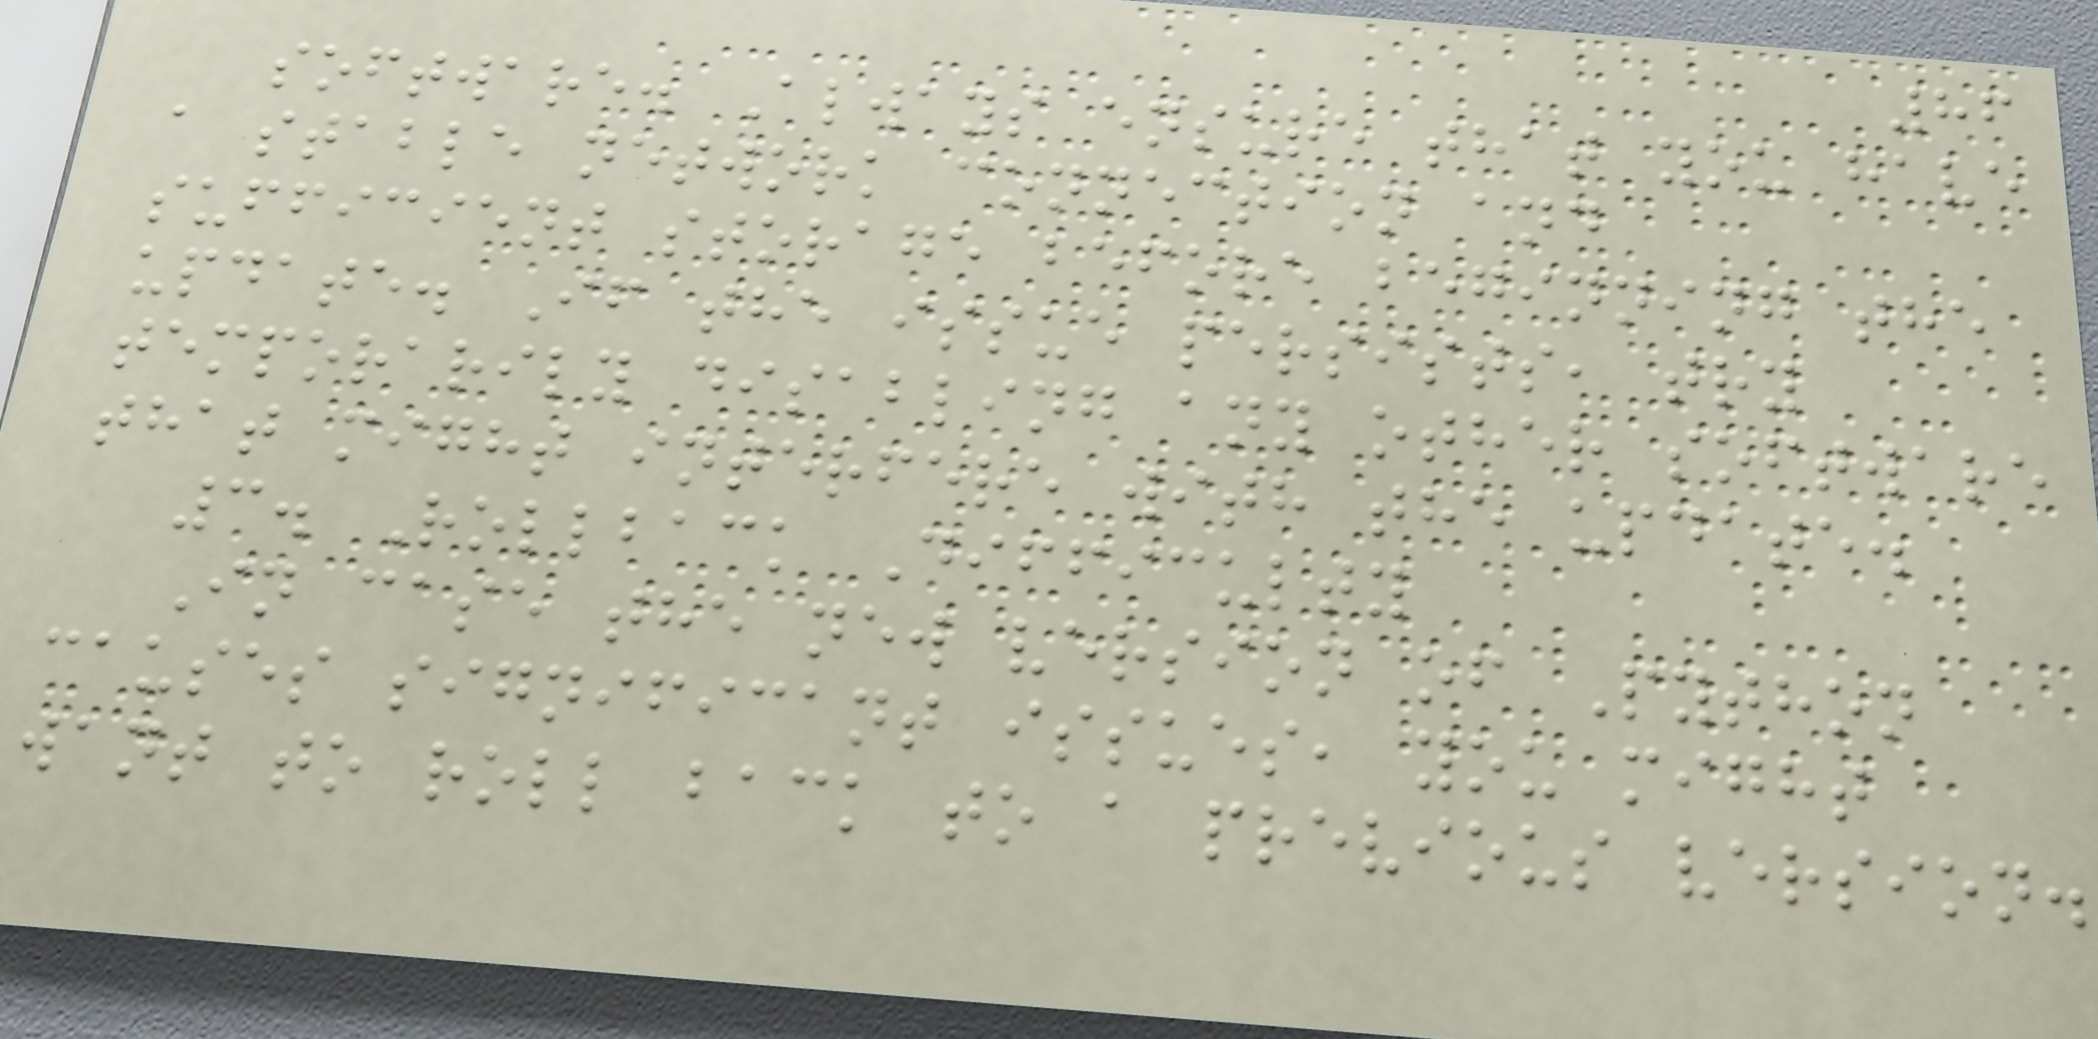86
software. Always ensure that you have
a stable network connection and
sufficient storage before beginning the
update. If the issue persists, try
temporarily disabling any other software
that might interfere with the update.
3. Rollback Difficulty
In case the new version of Python
causes significant issues, you might
want to roll back to a previous version.
